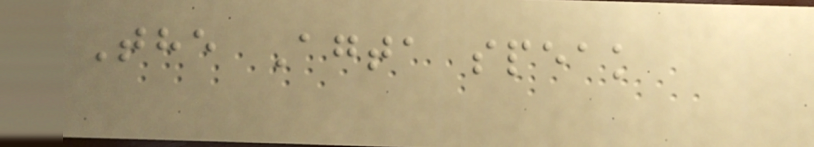The Agta speak
